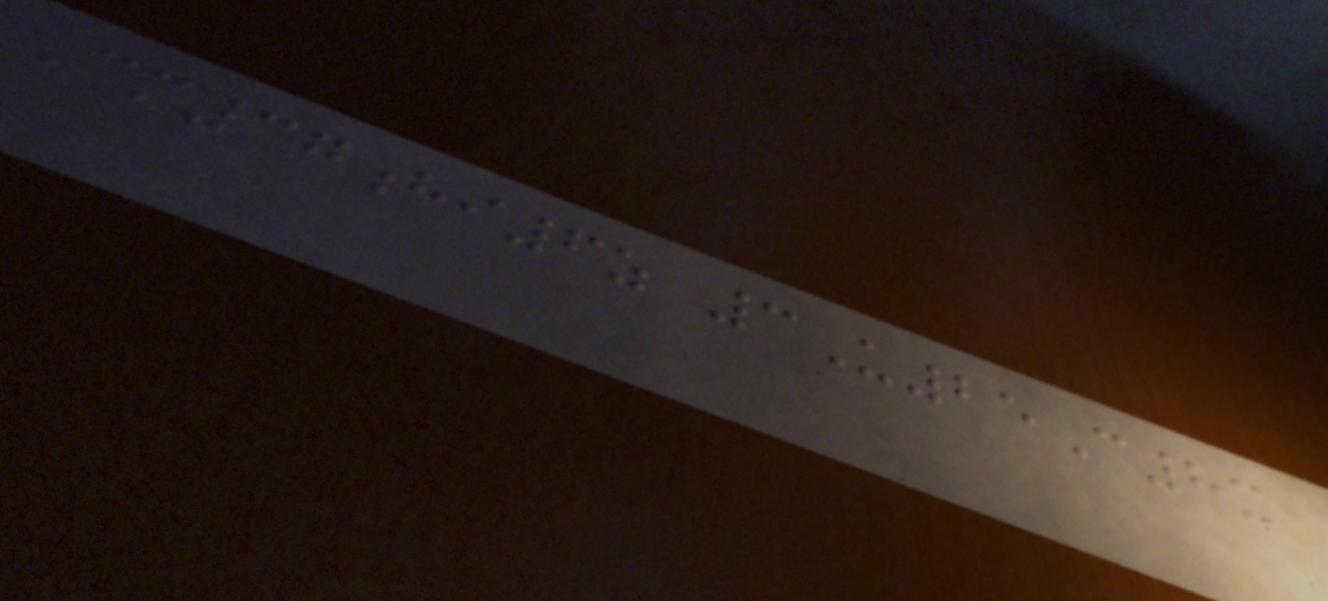Cm37hi6z 3U25C8x
